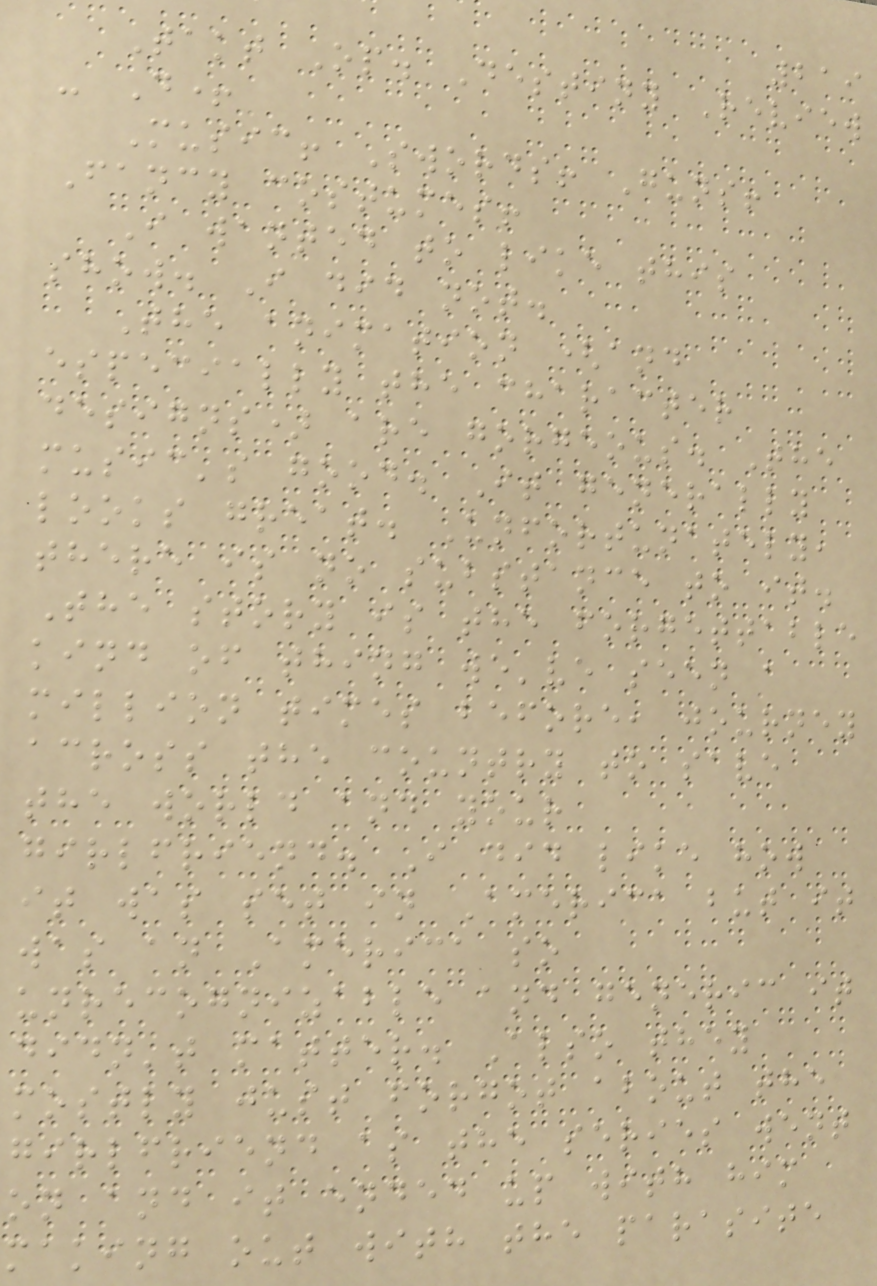219
Takt Op. Destiny Review
- D+
Music! Swords! Guns!
Fancy costumes!
I wanted to like this
show. I did not.
The animation (and
especially the character
designs) are gorgeous. The
music's good. It generally
looks great. Unfortunately,
there is no substance to it.
The story is the forgettable
kind of thing we've seen a
million times before, journey
across the country to save
the world and your
girlfriend. I did like how
it was set in America but it
was an America so
unrecognizable and generic it
didn't matter. Also they
mostly just forgot about the
girlfriend as the series went
on and it ended up with him
making out with the parasite
